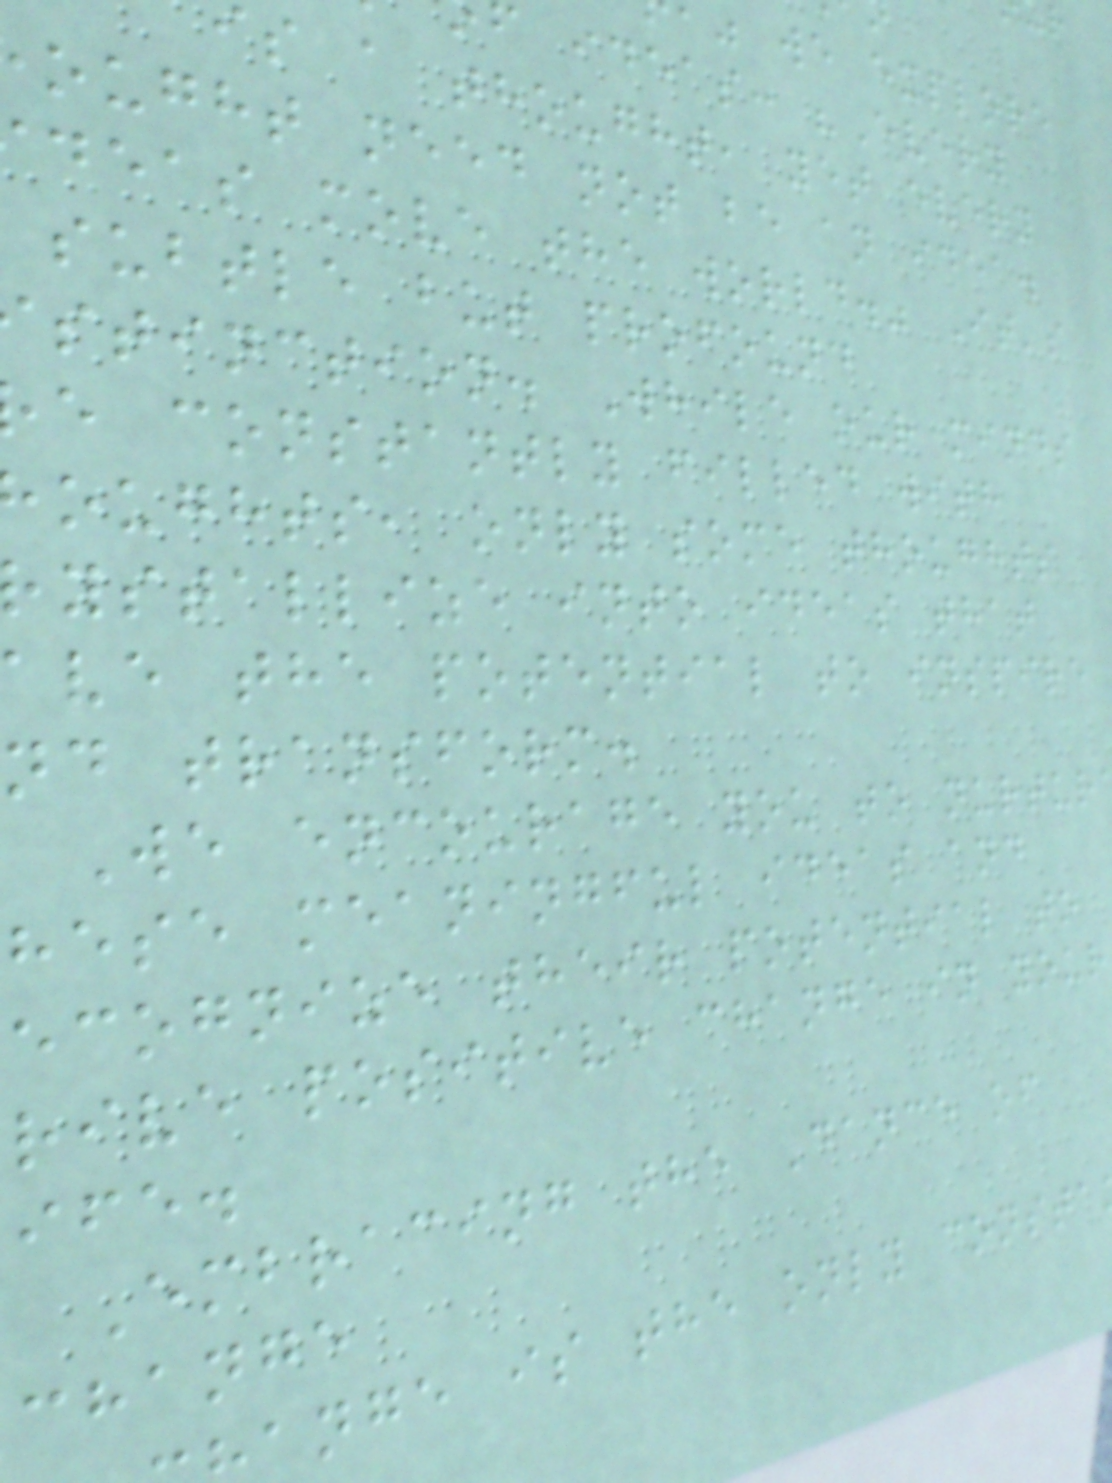we explore
f ideas: "Every
s a thought, yet every
ought need not be an idea.
deas move the world." It's
subtle but profound
stinction. While our minds
e constantly filled with
oughts, only some thoughts
ystallize into ideas that
ave the potential to inspire
nd transform.
We encourage you to nurtur
hese meaningful ideas and
ecognize their potential to
rive positive change in your
ife.
Embracing the Dance of
change
ange is the only consta
